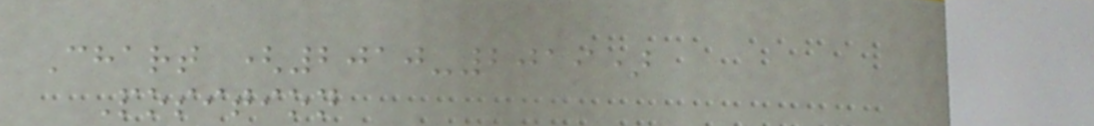Chart (2010-2019)
Position
